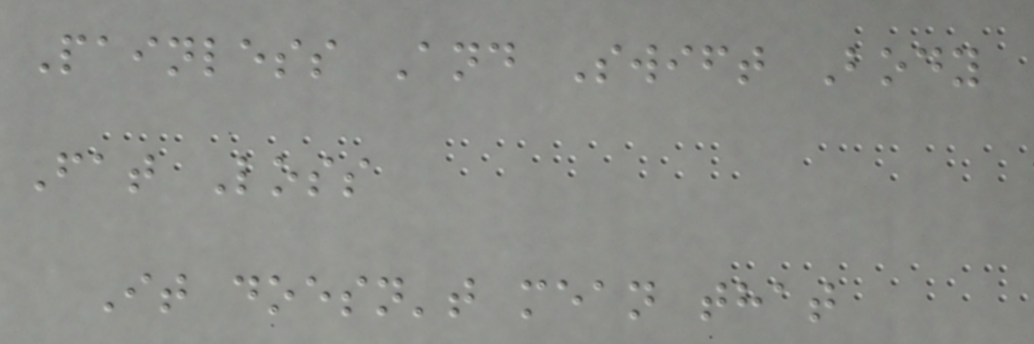Painless And Swift Body
Fat Loss
It doesn't mean that
